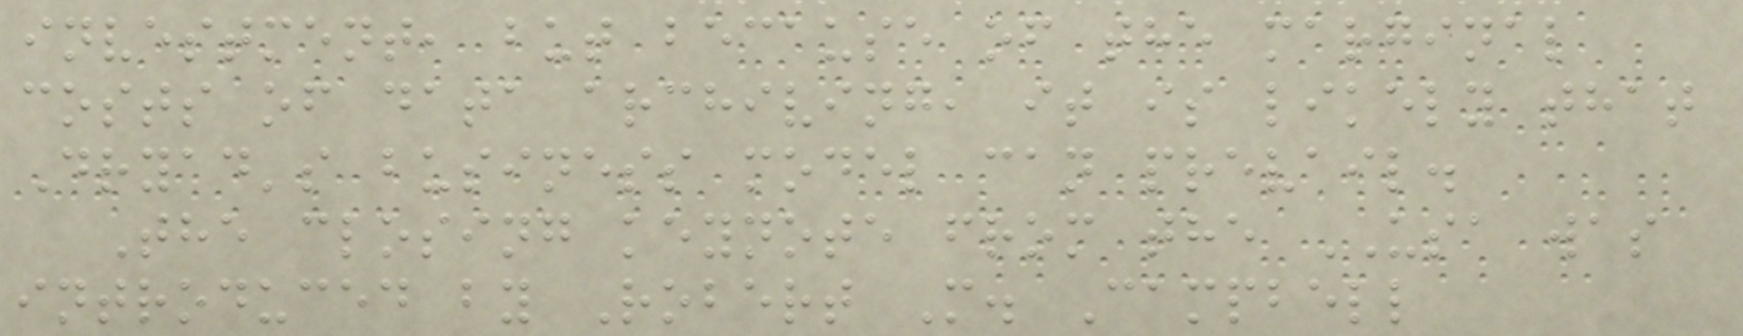investment, but because of the marginal
costs of data archiving, it is likely that
Dryad's business model can prevail.
The closing keynote from the USA was
introduced by Robert M. Campbell
